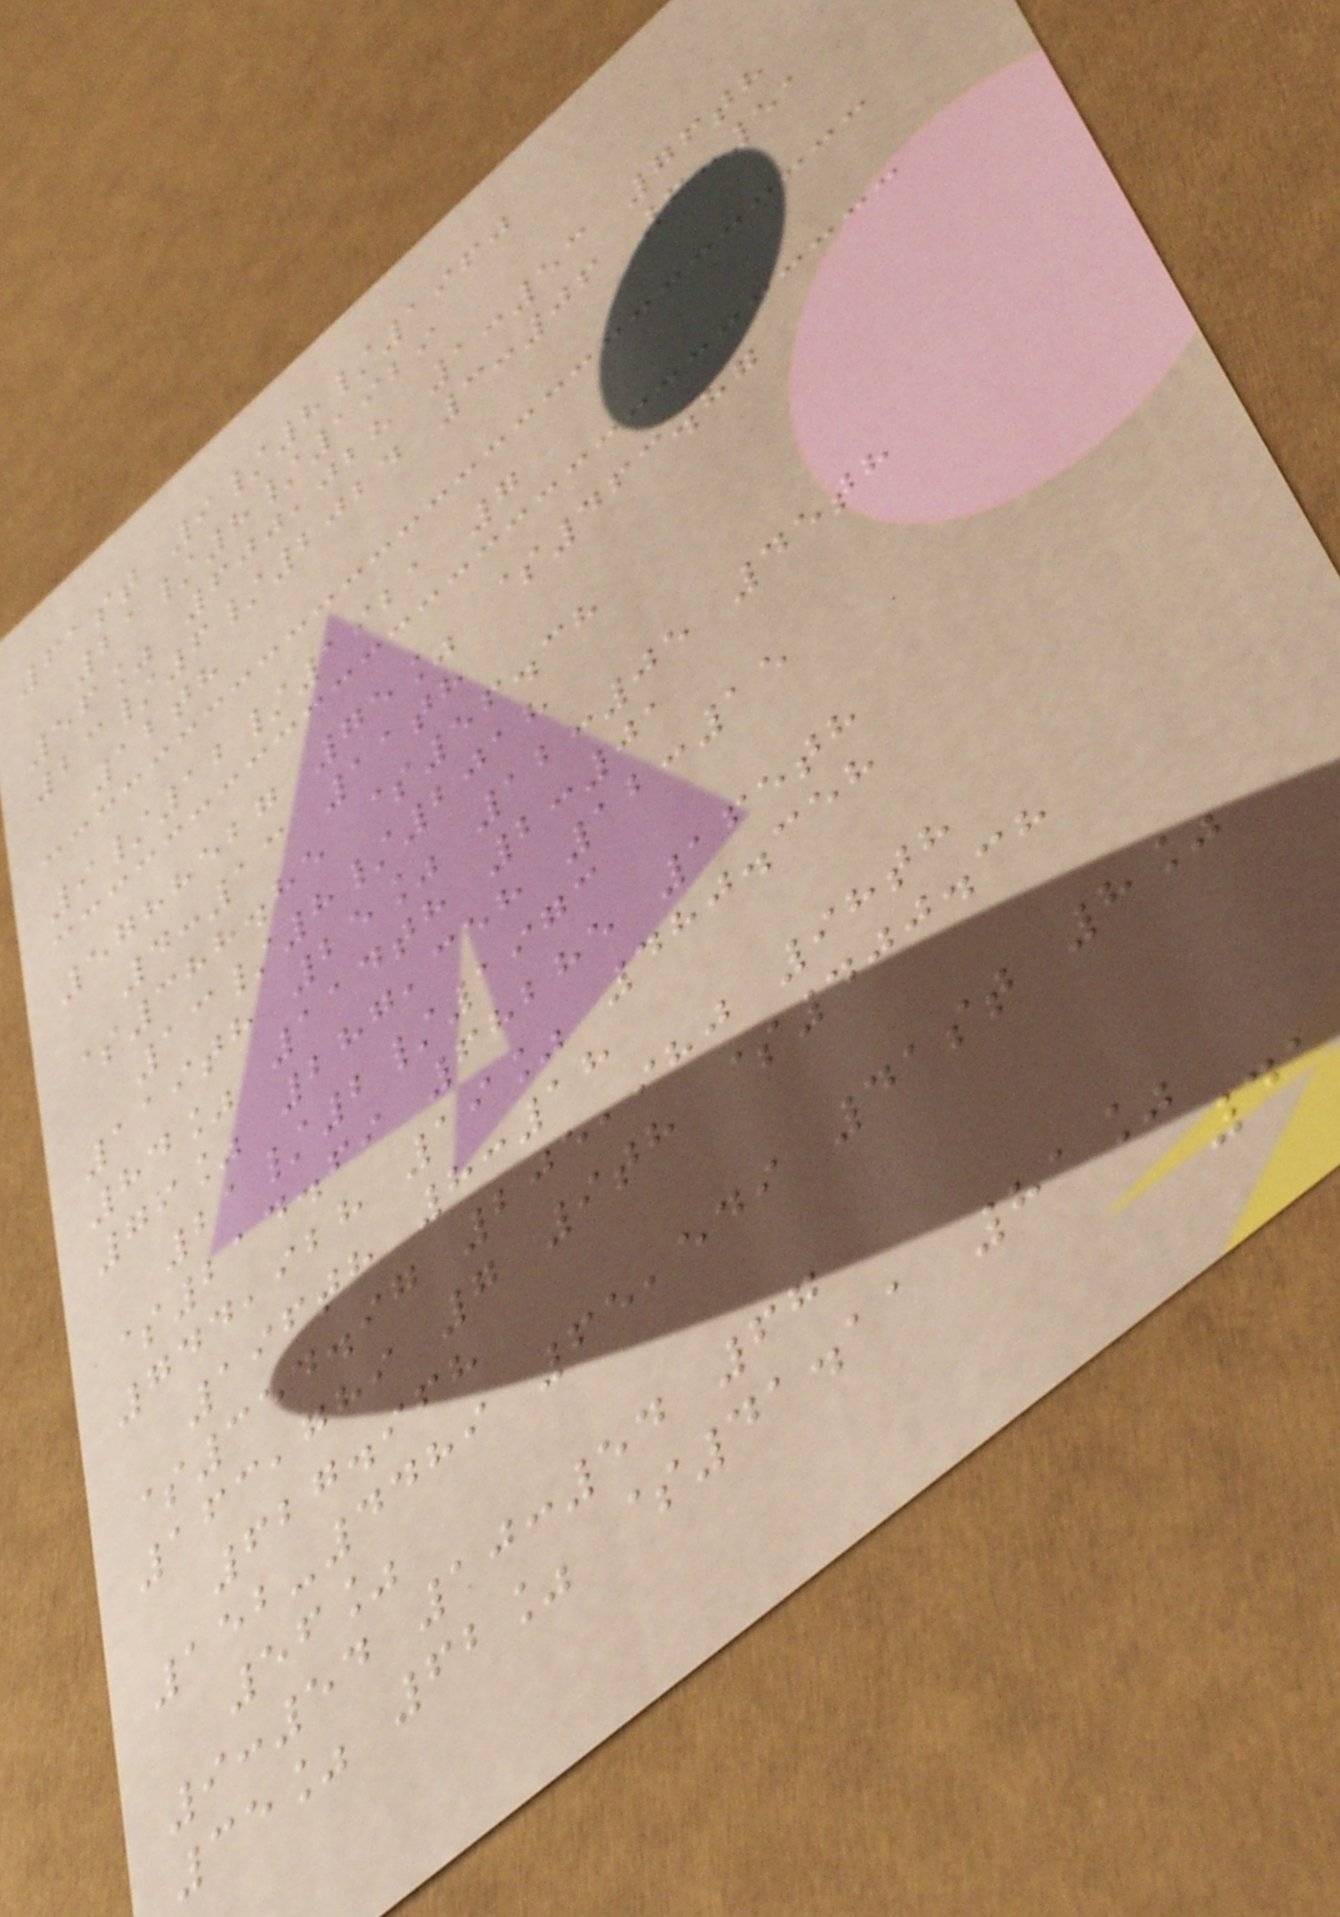61st 9/8/1960
21/8/1929
56% 600,028 1:53 76th
23/6/2024 3:06 6:51
12th
9/12/1921 7
5788527 75% $463.87
4:13 11th
$388.85 $56.38
13/8/2018
119th 25% 12:05 45th
84% 114th 2:01
79% 287,358 12:15
21/2/1973
$214.69 68285 165th
744,928 19% 480.358
196th 8:18
$354.97 205,980 98th
163,789 7 9th $400.38
627.968
152-4489 65,549 41st 8%
56%
9:54 10:54 67
35% 62% $41.11 81%
41
